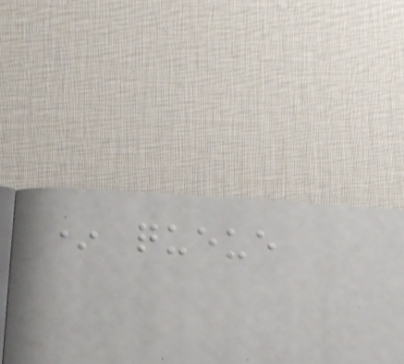* queue
